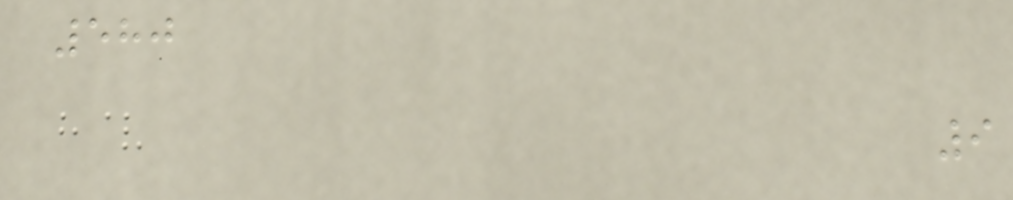580
9
